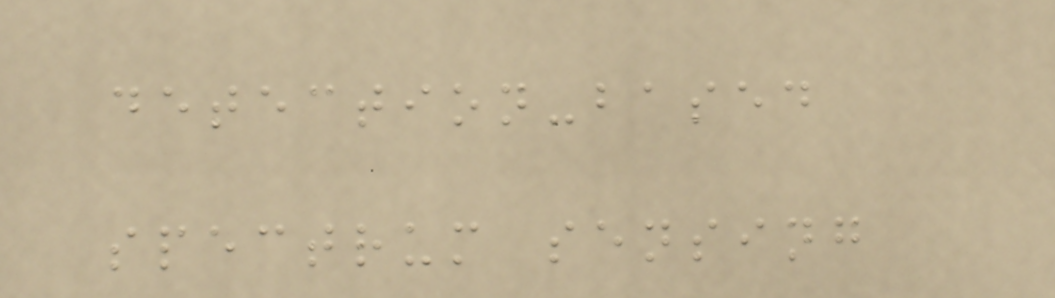detection-based
spectrum sensing
